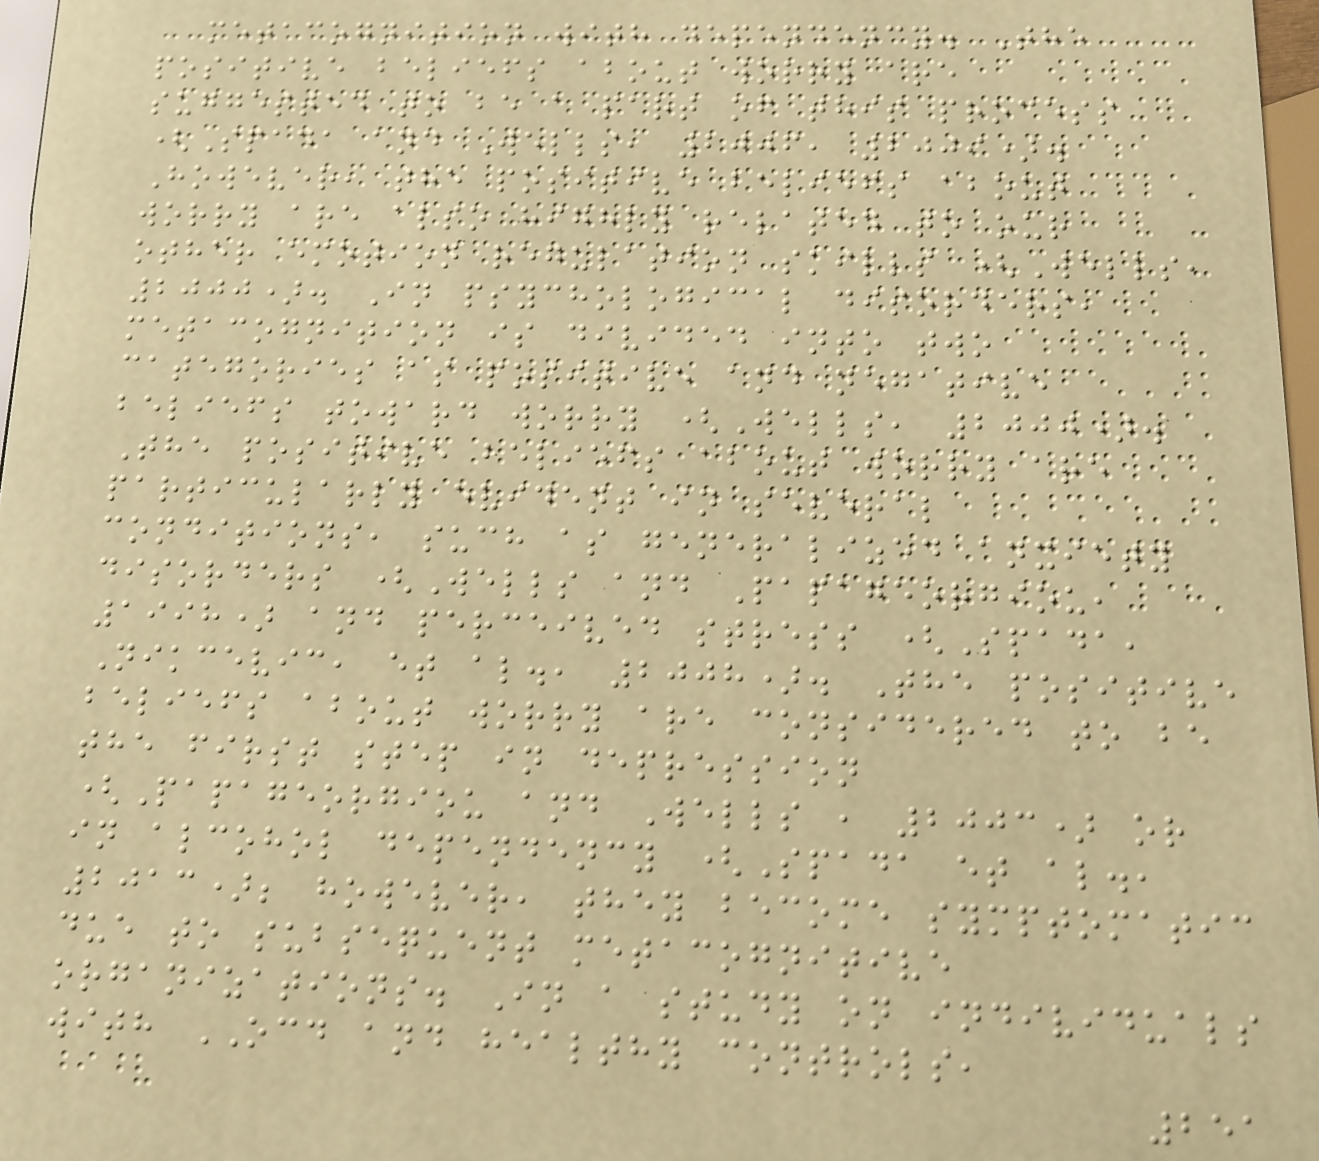metacognition with dependency. The
positive beliefs about worry are
suggested to be a part of this process
(Spada and Wells, 2006, 2009).
However, the positive beliefs about
worry are also highly related to our
other emotion regulation skills (Wells,
2000). In psychological disorders,
metacognition is divided into two
categories as positive and negative
beliefs toward worry (Wells, 2000).
The positive beliefs about worry are
particularly evident in several
conditions, such as generalized anxiety
disorders (Wells and Papageorgiou,
1998) and perceived stress (Spada,
Nikcevic, et al., 2008). The positive
beliefs about worry are considered to be
the first step in depression
(Papageorgiou and Wells , 2003) or
in alcohol dependency (Spada et al.,
2013); however, they become symptomatic
due to subsequent metacognitive
organizations. In a study on individuals
with OCD and healthy controls,
251
